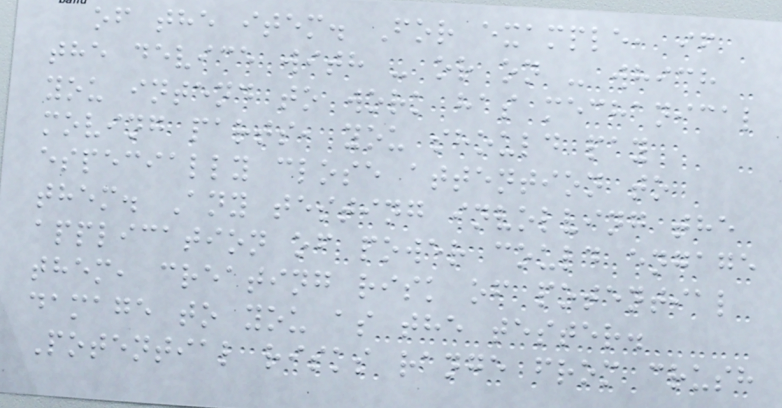of the item. For example, if
the device with - or on - which
you intend to work has mechanical
moving parts, you should pay
especially close attention to
them. Any testing involving the
application of power could engage
them, creating risk of potential
damage to you as the tester.
Potential risks range from crush
